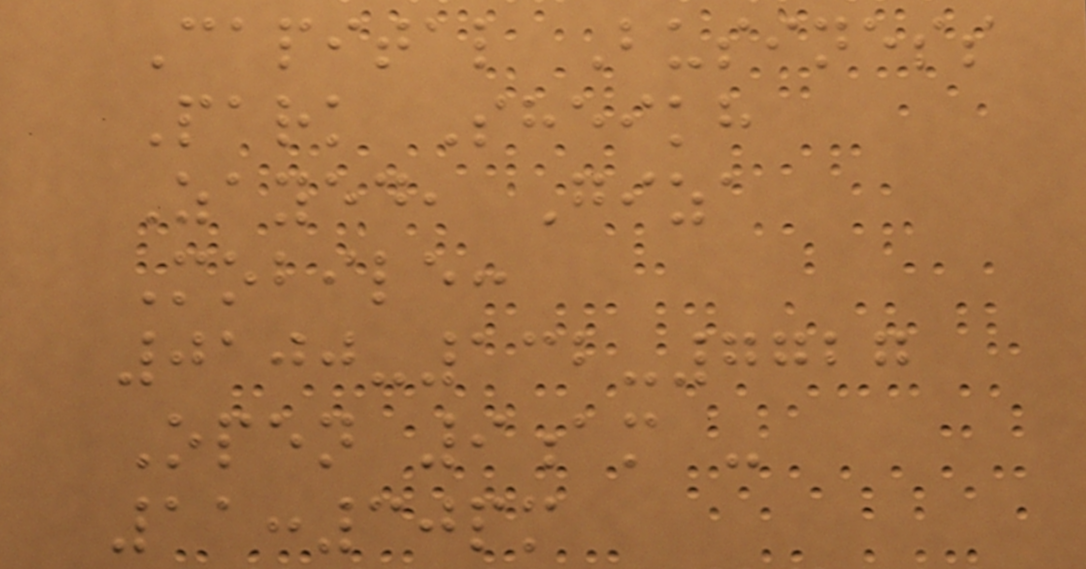Capital Business
Park Sheikh
Zayed, Giza
Mobile:
0100-132-7727
Open 9am -
11:30pm
